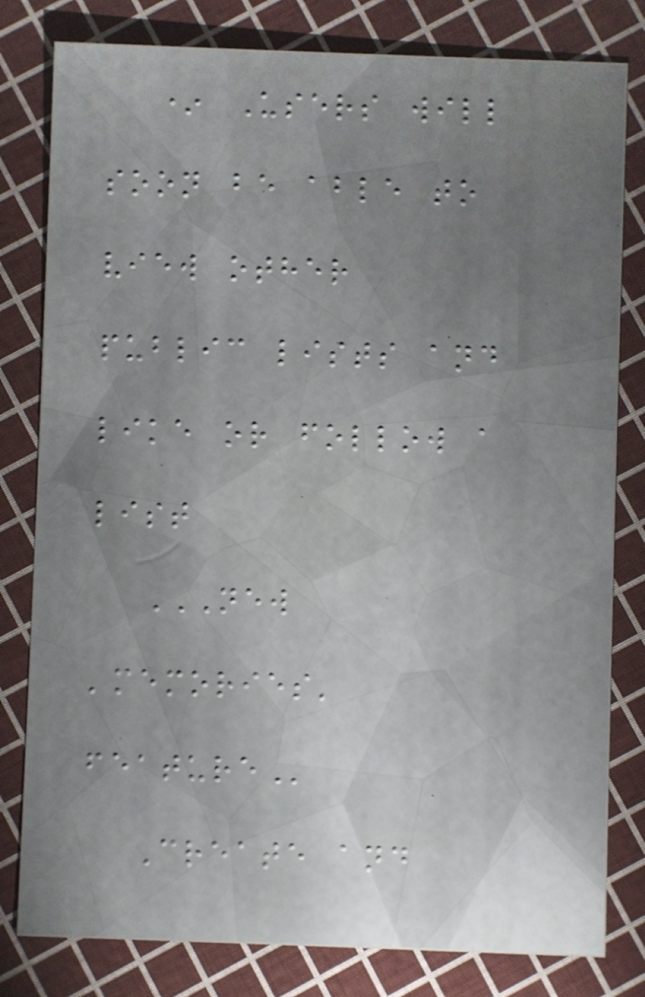* Users will
soon be able to
view other
public lists and
like or follow a
list
NEW
'MEMORIES'
FEATURE
Create and
